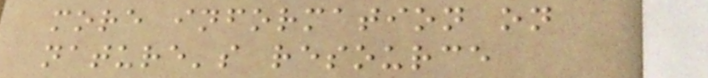more information on
nature's resource
